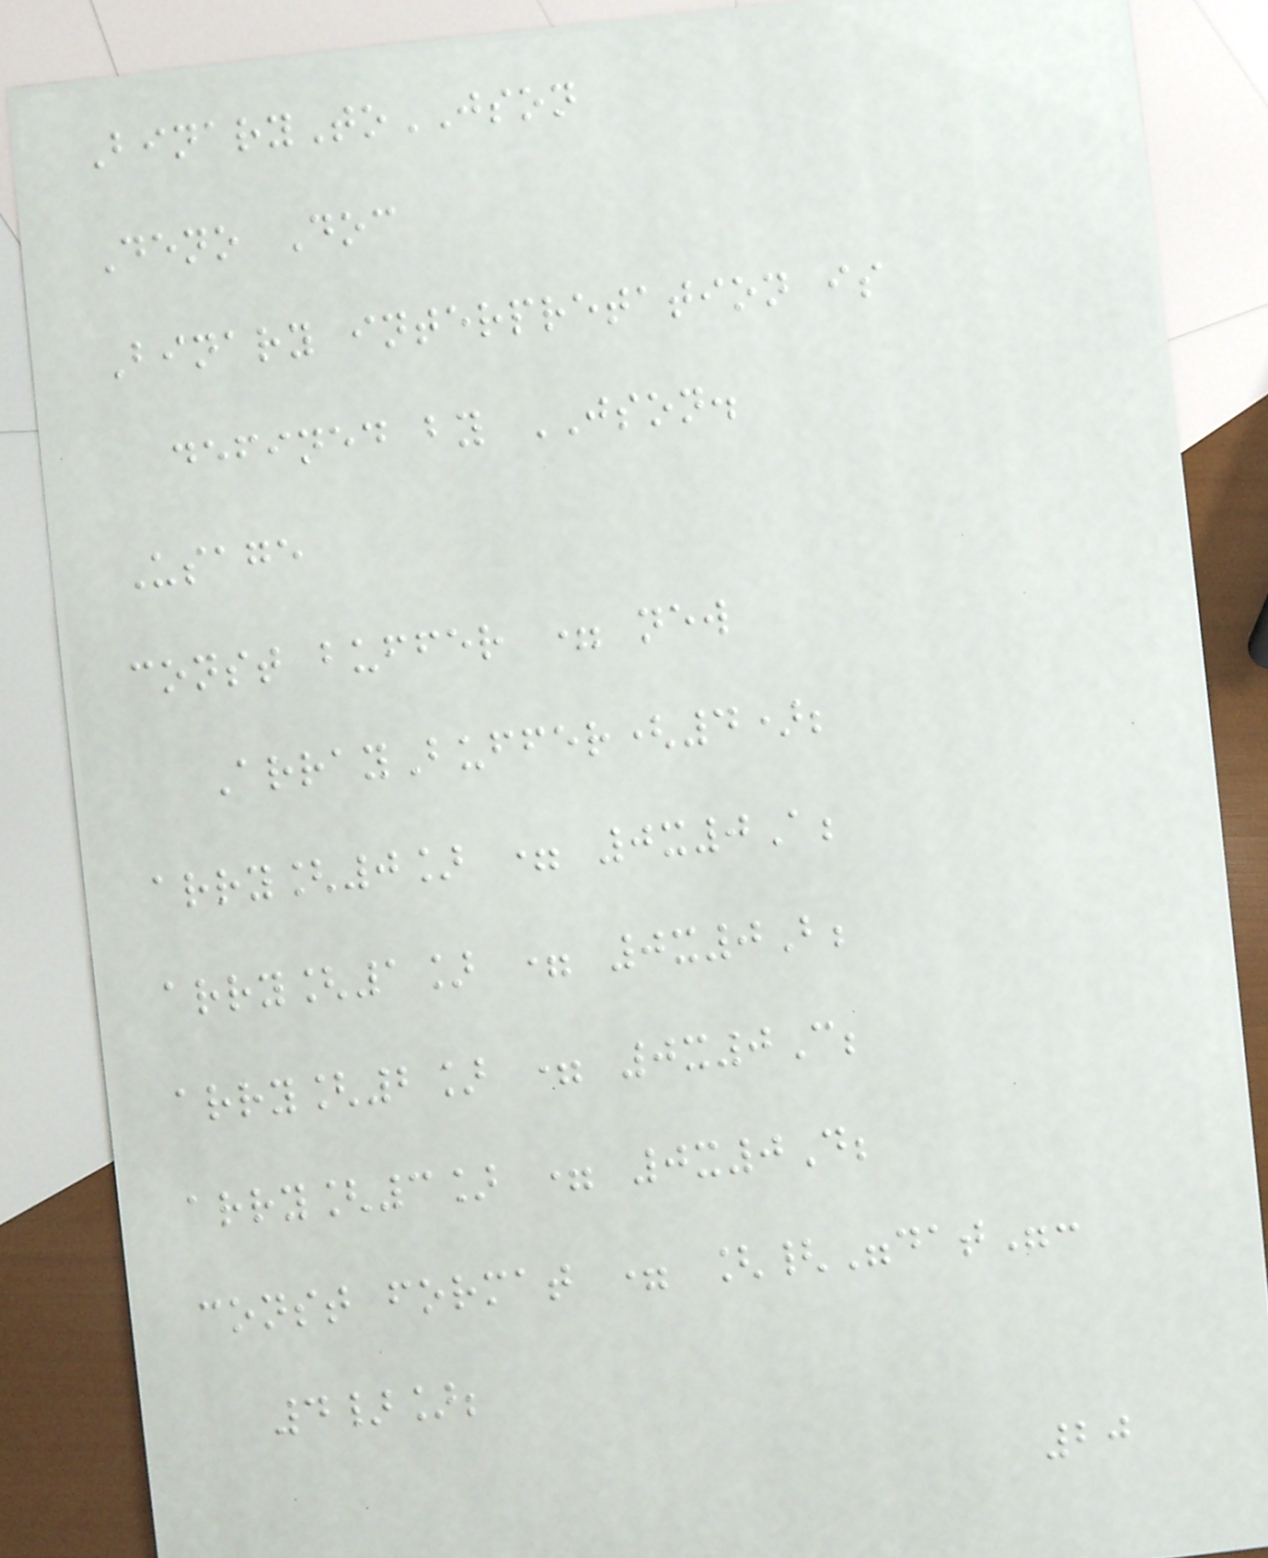BinaryToJSON
Deno Doc
Binary interpretation is
defined by JSON.
Usage
const buffer = new
ArrayBuffer(4);
arry[0] = 0x0A;
arry[1] = 0x0B;
arry[2] = 0x0C;
arry[3] = 0x0D;
const format = [{"dat":
4}];
20
